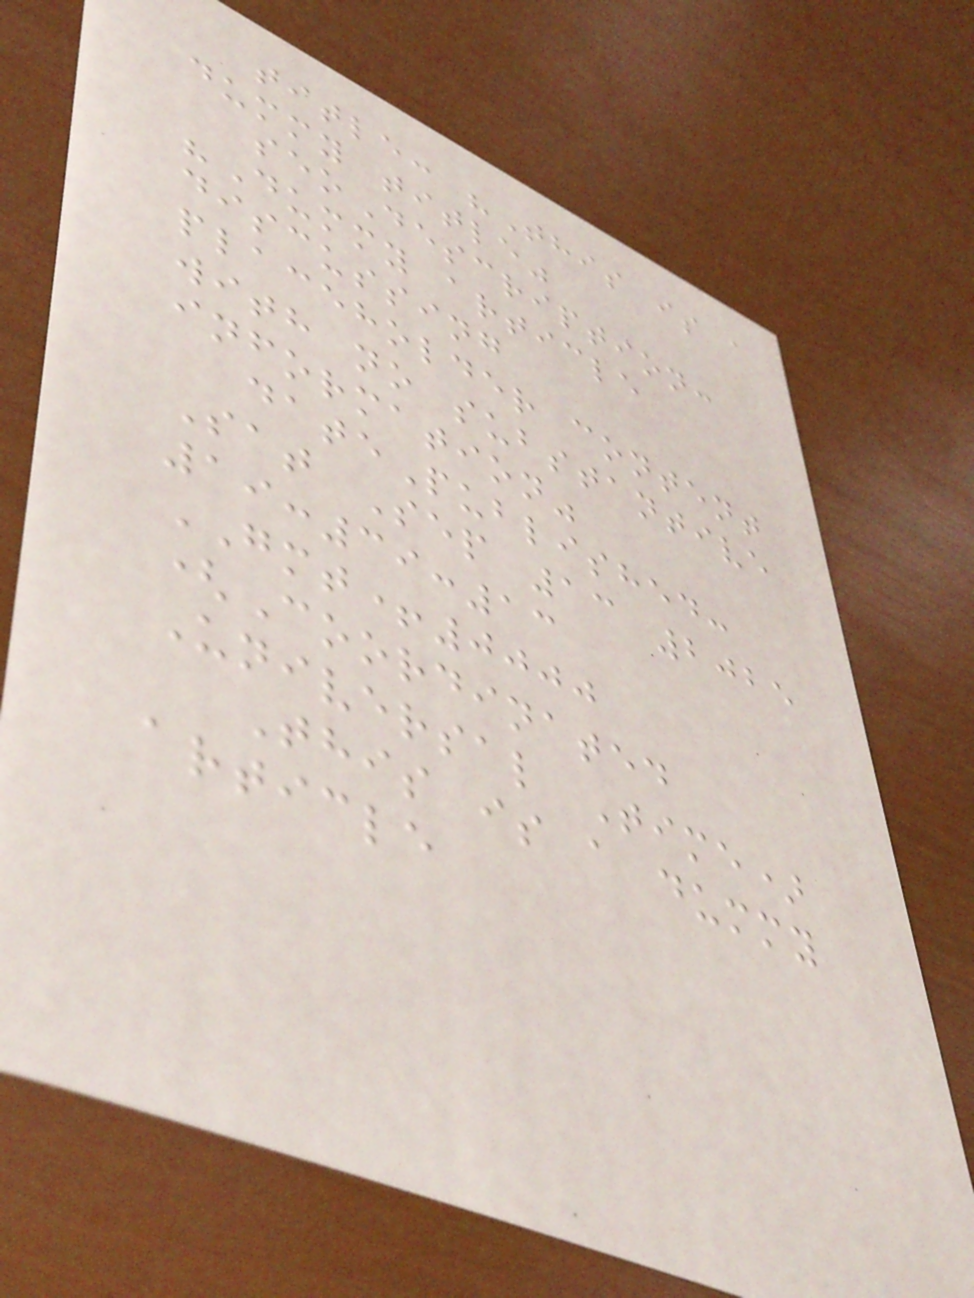title: "This is a
dummy title"
seoDescription:
"Dummy article
discussing
placeholder content
with no substantive
information"
datePublished:
Sat Sep 13 2025
19:39:13
GMT+0000
(Coordinated
Universal Time)
This is a dummy
article
